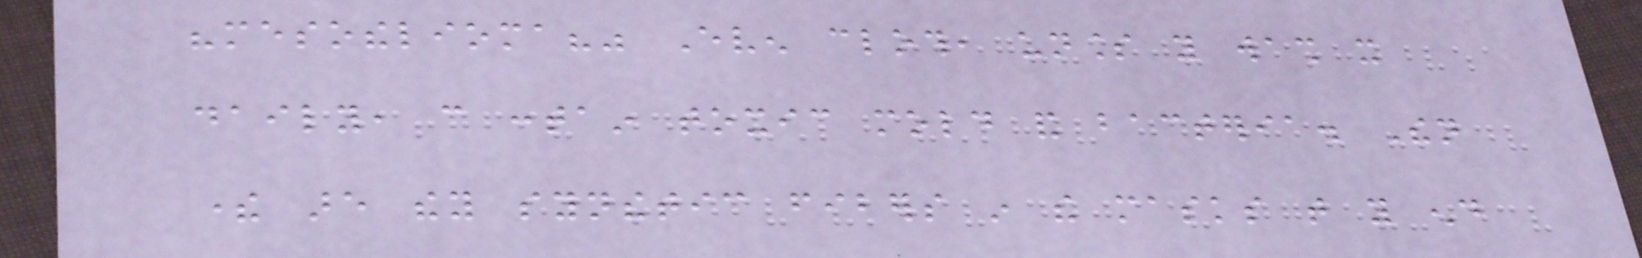"mesothelioma?" Even cloth, unless you wash it
daily, can contain toxic mold and bacteria. Then
there are they synthetic fibers in the masks that you end
